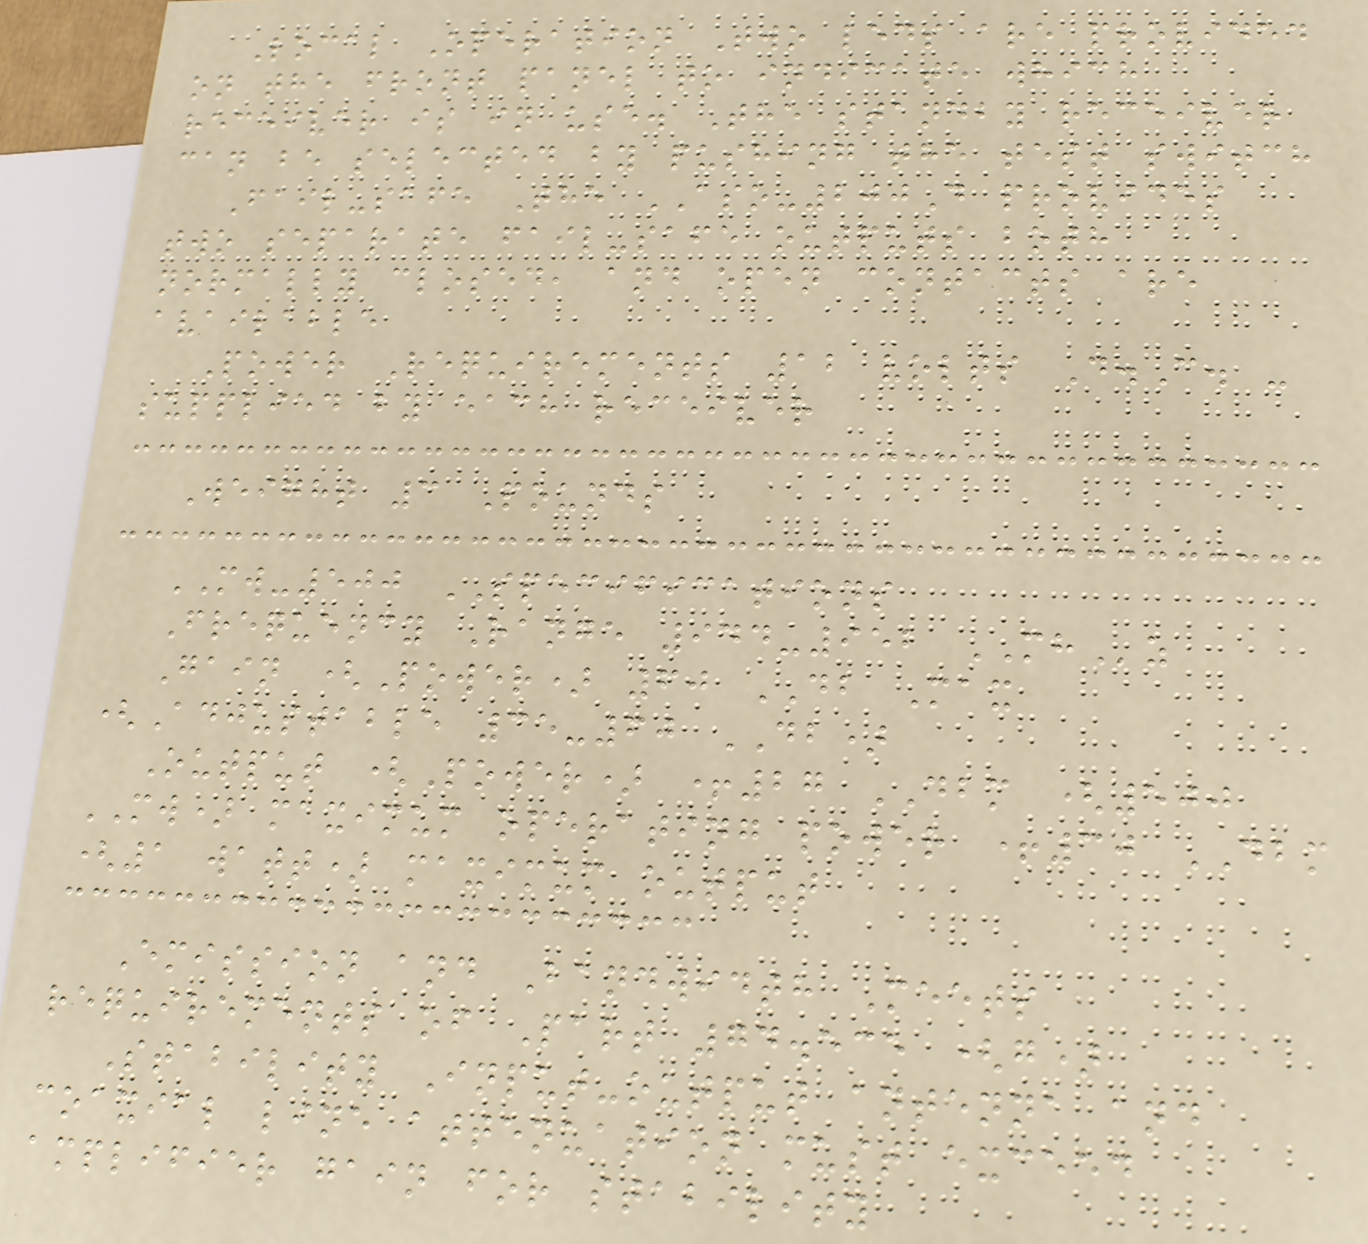Local Operation Two leds are provided
on the front panel to indicate which
receiver is in use. The standby receiver
can be selected by pushing the test switch
Fail-safe The ASO-200D provides
two separate fail-safe outputs both
normally closed, and open contacts are
available
Power Requirements 12 volts D.C. -
supplied by each receiver
Weight 3 Pounds
MW-500 SPECIFICATIONS
Frequency Range 944-952 MHz
Gain (Power) 60 DB Max
(Adjustable 35-60 DB)
Output (Power) +27 DBM (500
MW) maximum operating power +30 DBM
(1 watt) maximum output
Emission and Bandwidth Meets
requirements of Part 74.535 (g)
Stability Input-output antenna and
coaxial line attenuation must exceed
amplifier gain for stability
